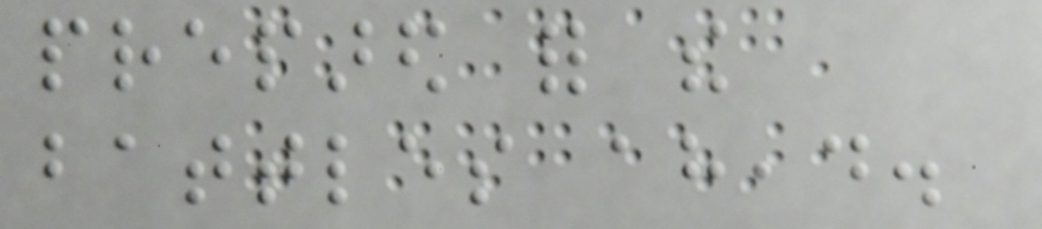prepared for the
battles ahead.
